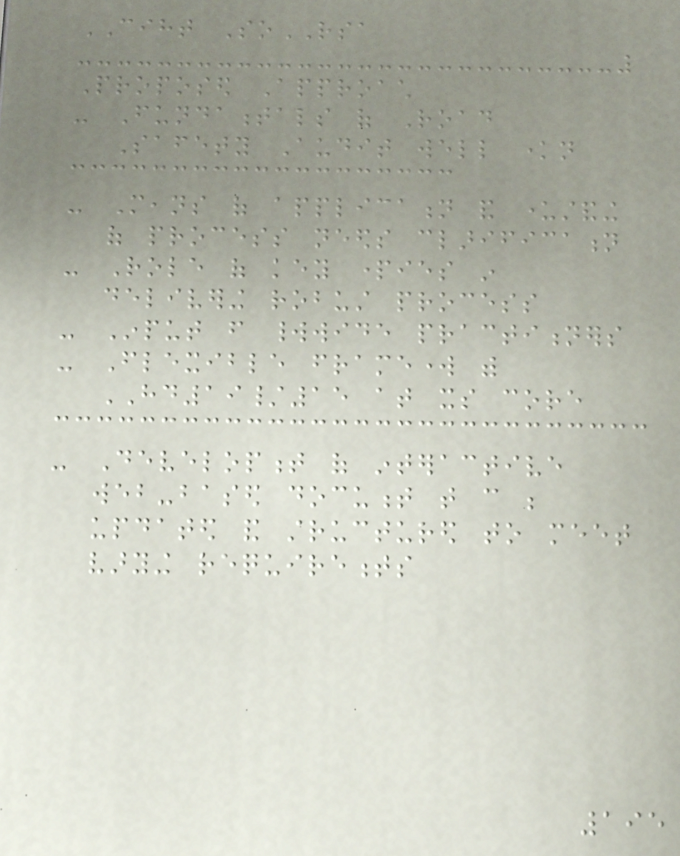CIHT SoRSA
Proposed Approach
- Fundamentals of Road
Safety Audit well known
- Means of application and understanding
of process needs clarification
- Role of key parties in
delivering robust process
- Input from worldwide practitioners
- Flexible framework with
HD19/15 at its core
- Development of interactive
web-based document that can be
updated and structured to meet
varying requirements
195
